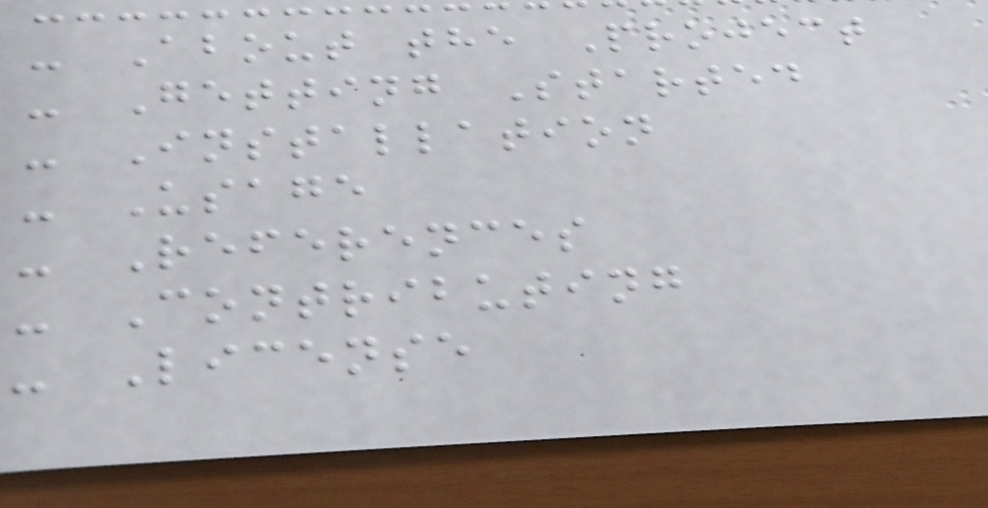- About the Project
- Getting Started
- Installation
- Usage
- References
- Contributing
- License
